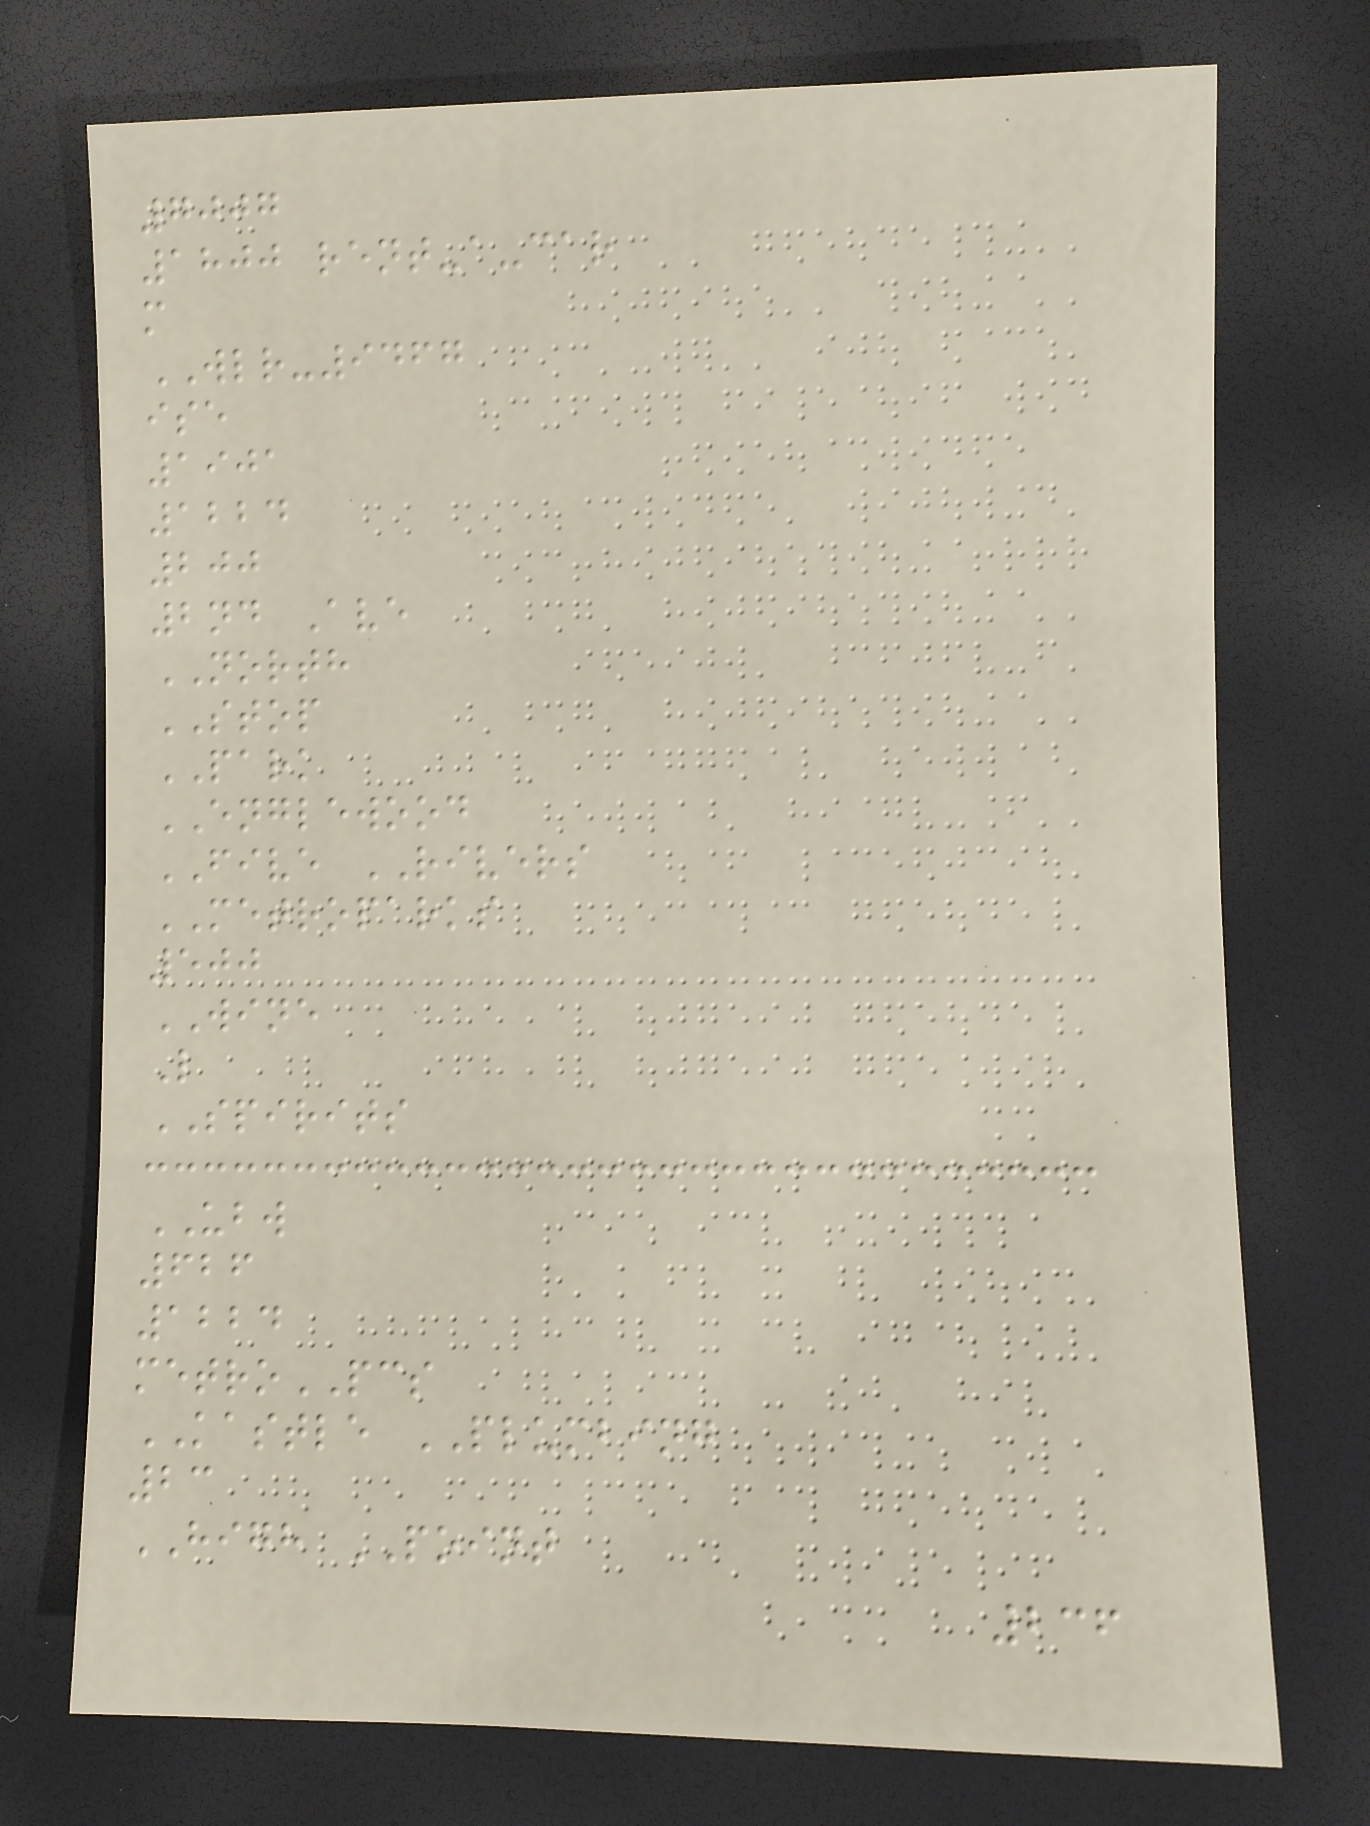7007
1800 rent-a-car
m
WLR-9467
ise
1901
1224
200
2nd Ave
NORTH
STOP
PARK
ENGLEWOOD
FIVE RIVERS
METROPARKS
500
WINE
L
SPIRITS
UBW
626
1224
metroPCS
KASTLE PLUMBING
23
HIGH POINT
236
